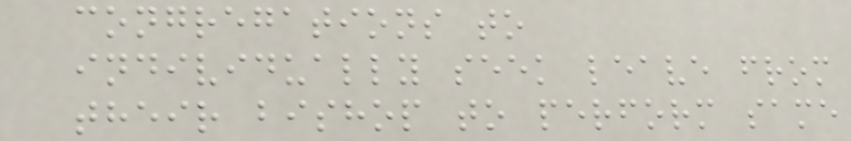congregations to
individually seek leave from
their bishop to perform same
